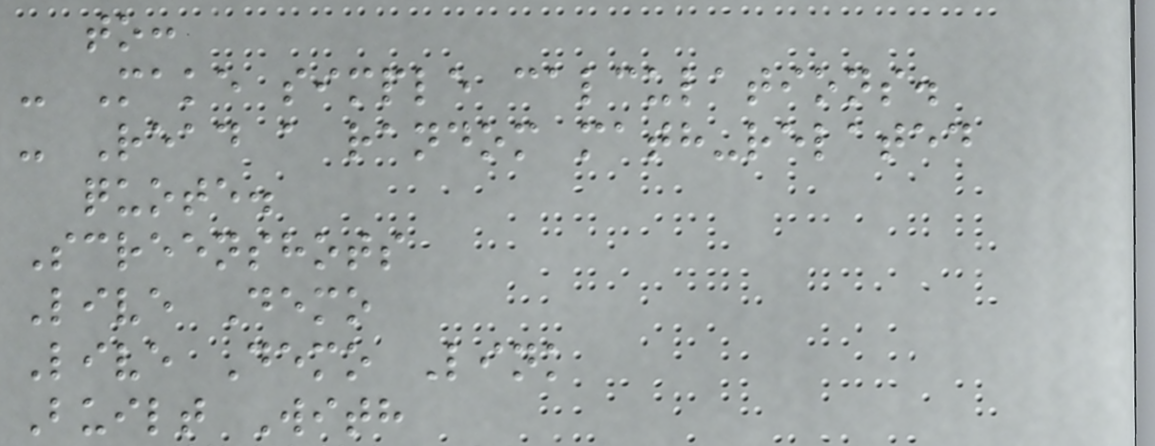to:
- Make simple calculations.
- Read a random math-related
quote.
Screenshots
Live Demo
Live Demo Link
Built With
